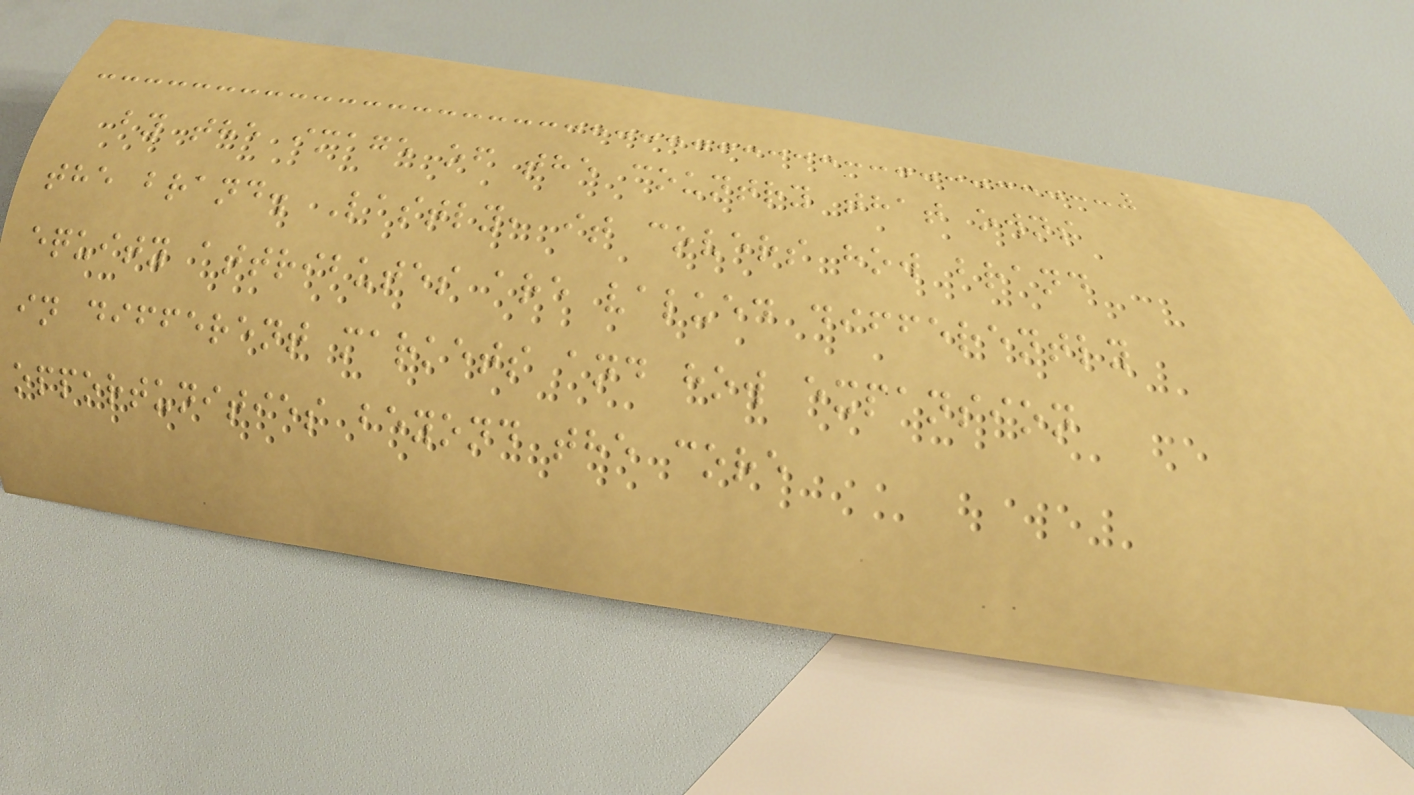by the image of the country that owns
the brand. Lastly, it covers how brand
equity attributes are valued differently
in different markets and how expansion
opportunities beyond the core
